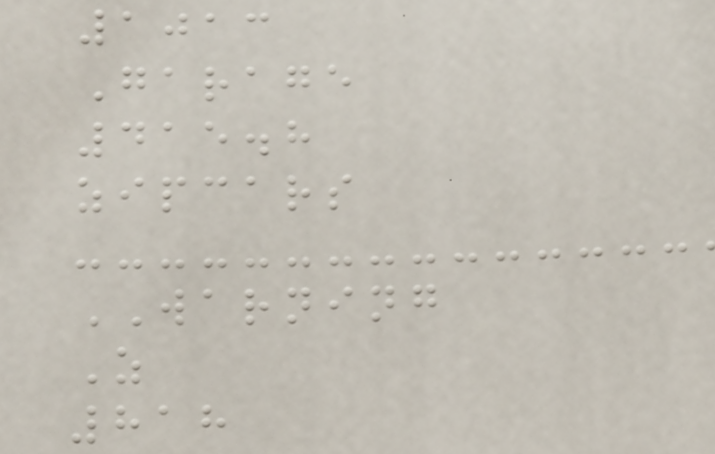1013
Garage
415.8
zipcars
WARNING
Z
818
